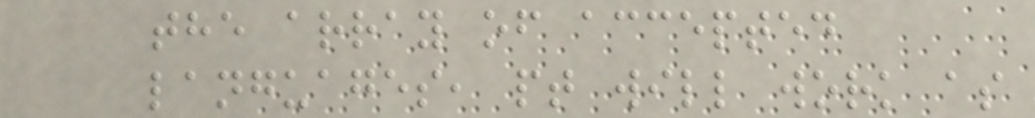the array of accepted
languages, pt will work as
